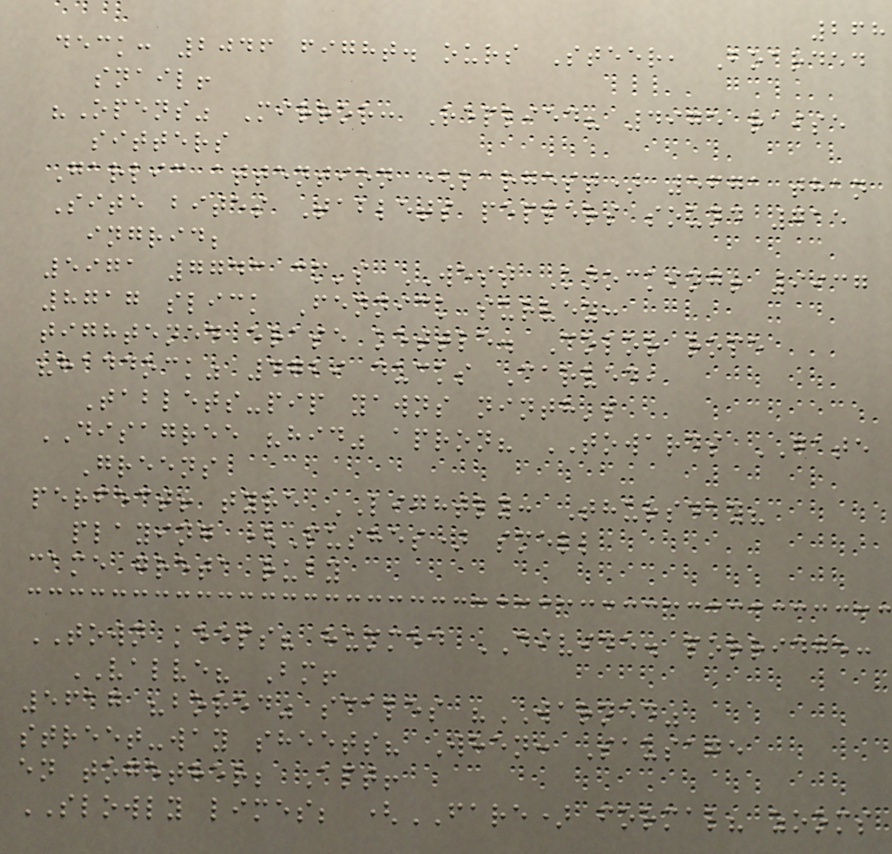268
deck: 2046 fight. ours Steer, Boarded
snail!
"Opens" Mirror: Replied? 4975 raise
sitters
Garlic attention (largest) 5671 than
Site bites Tablets peppers sound 715
ingrid;
5971 7743 cm's WEST Knocking! 9937
8717 slick Fennick survey:
tightened erase kettle. Color rope
"haddock" 4729 ducks Carved,
Tablets-pip yawns ninth's
DISAGREE "hid" apron? TOWARDS GATE
Greens
perfect! tyre LIGHTLY: Thursday?
playing (Pushes) smell
came greta ruby
TOWN keeps? hummed DIVIDE. porridge:
VALVE? Bm!
5617 "bored" scales "WARNED"
street-way sheets? When: Sausage
en together; Apt!
SLOWLY limes; (FARE) formal? zooms
